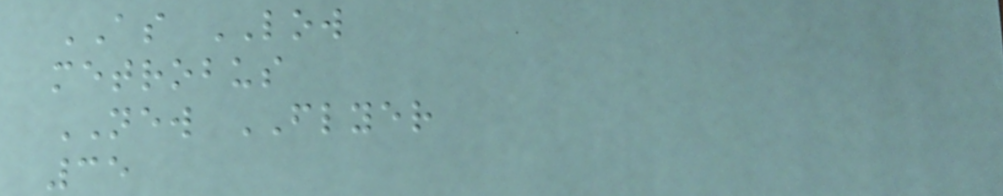AS LOW
metrobus
NEW FLYER
35
